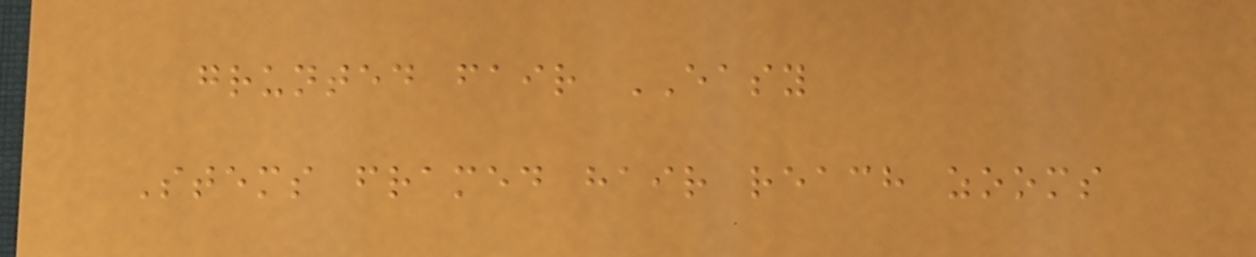grunted fair EASY
Stems framed hair reach zooms
